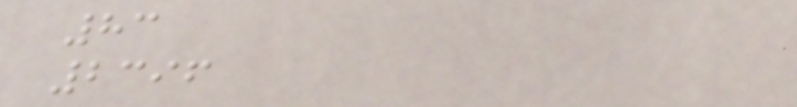83
2396
